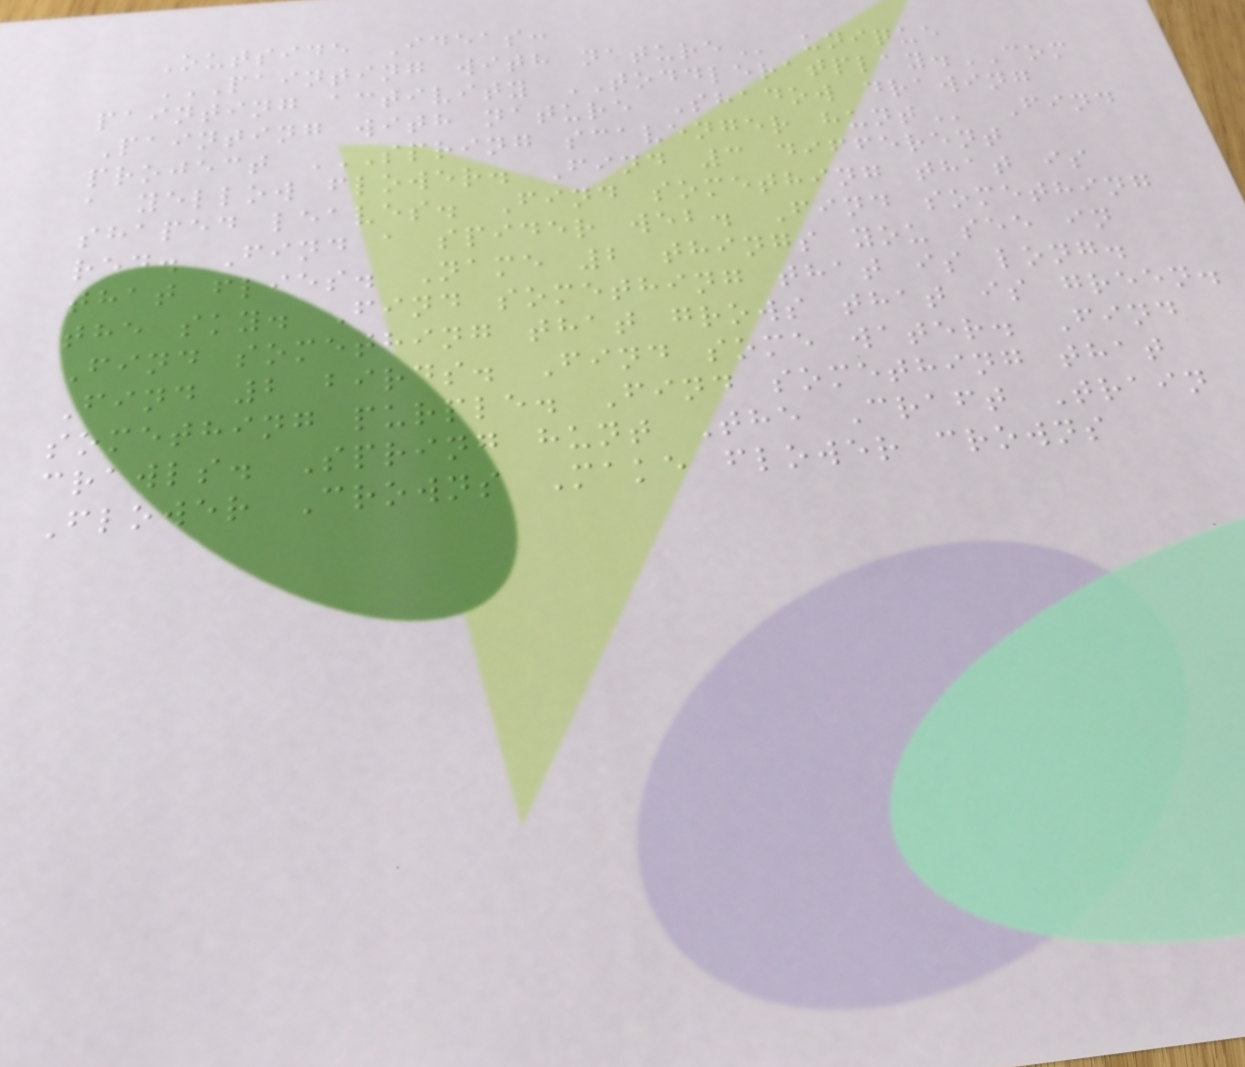Outside Ideas:
PAINTING WITH NATURE unique
painting activity TODDLERATPLAY.COM
Painting with nature Shadow drawing
project SPRING SCAVENGER HUNT Find
a yellow flower. Find 3 different
shaped leaves. Find something that is
red. Find a spider web. Find something
that flies. Name 2 things you see in
the sky. Find something that is long.
Find something that grows that is green.
Find 2 birds. Find some water. Find
something purple. Find something that
crawls. Spring hunt The Craft Train
Flower Crowns Make flower crowns
